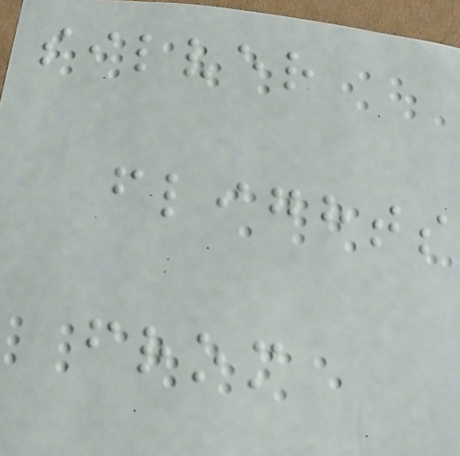silver
flights
from
